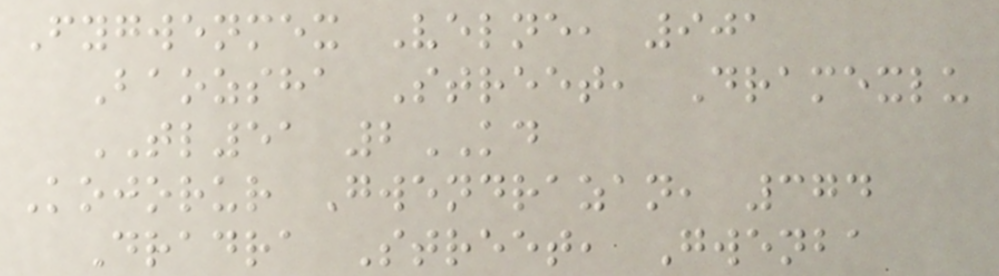Fygwenmex Velne, 901
Baozsha Street, Dramexlu
TL51 2KD
Kojorur Gwendrazan, 374
Dradra Street, Gwenba
